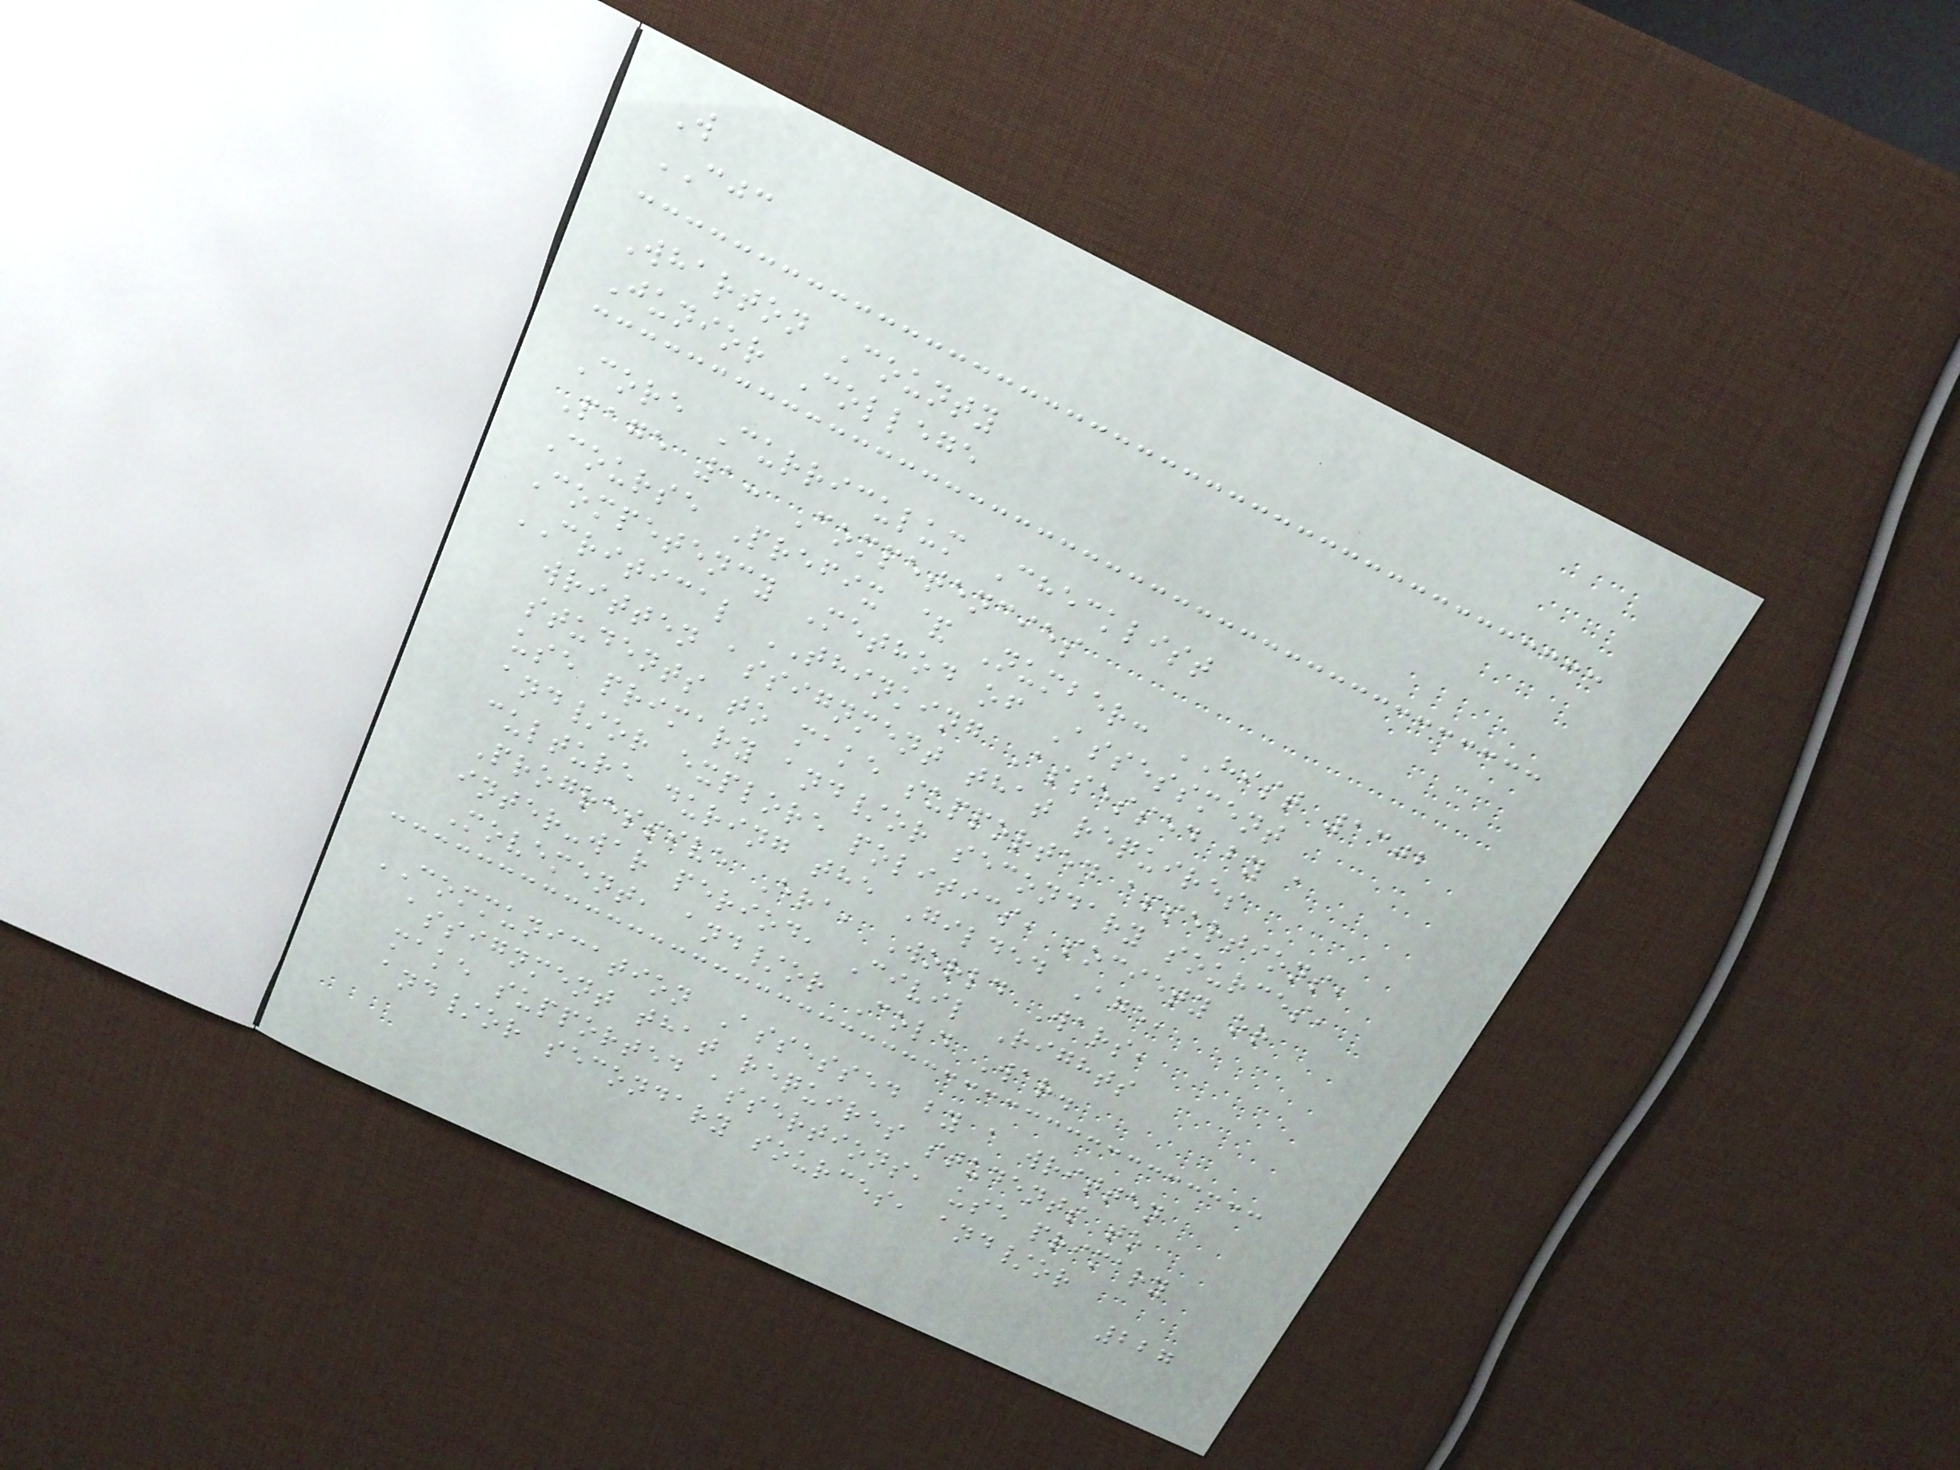W
CJC
Wharton County
Junior College
Core Curriculum Checklist
Page 1: Competencies
Course Prefix & Number: HIST 1302
Competency Method of Assessment
CRITICAL THINKING Assessed by a
written assignment that requires
students to make supported assertions,
use primary and/or secondary sources,
and/or explore politics, society or
culture during the Gilded Age,
Progressive Era, World Wars,
inter-war period, Civil Rights
Movement, and/or Cold War.
COMMUNICATION Assessed by a written
assignment that requires students to
make supported assertions, use primary
and/or secondary sources, and/or
227
